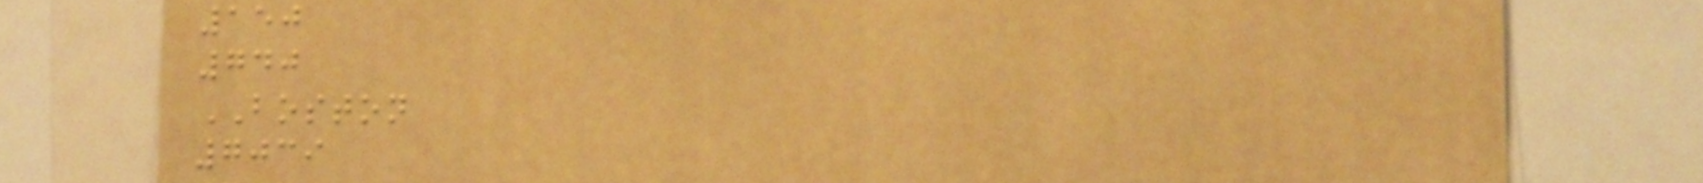150
740
BOSTON
7039
